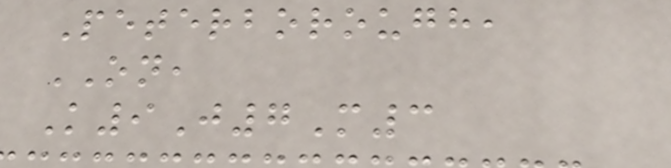Peterborough,
ON,
K9J7M3
